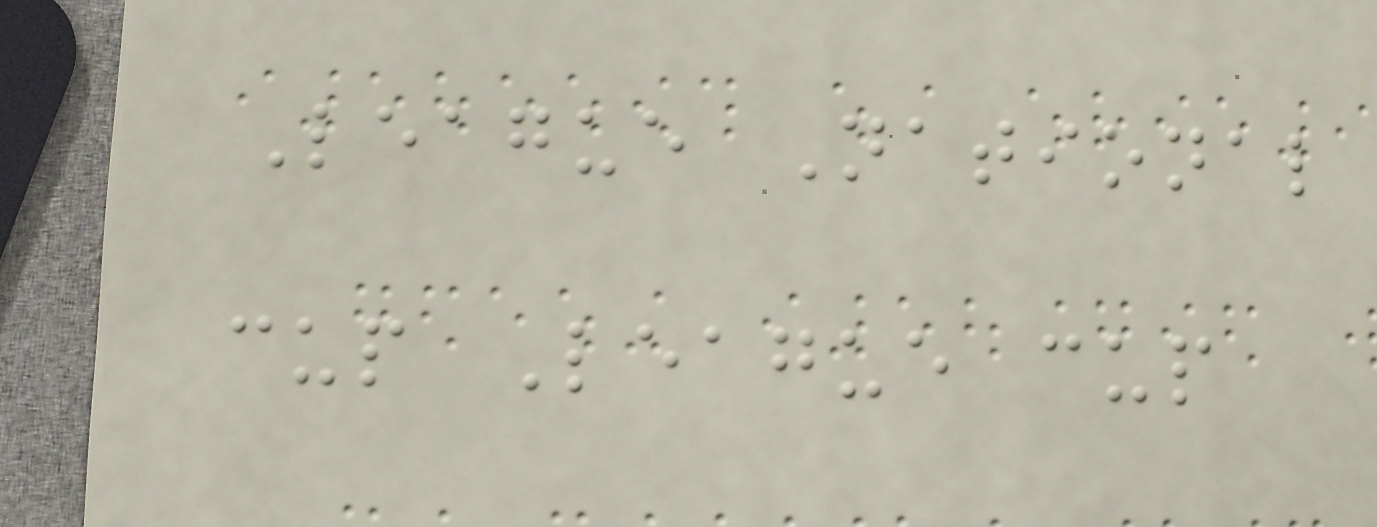League National
cup League cup
